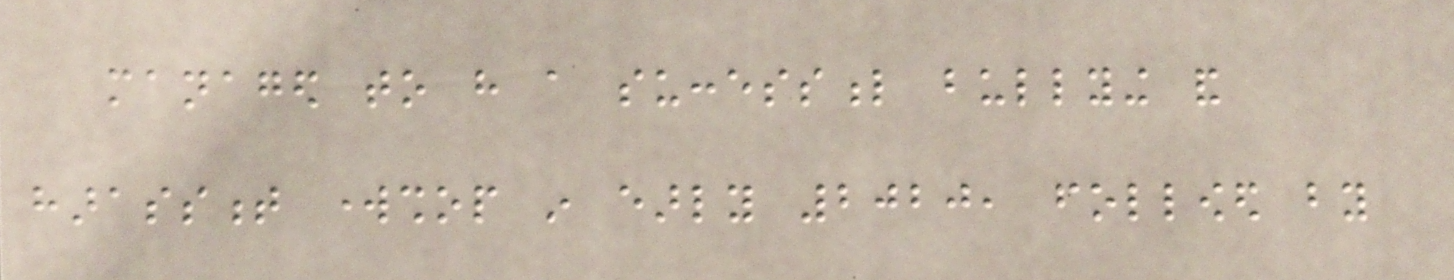managed to have a successful bullying and
harassment workshop in early 2020, followed by
